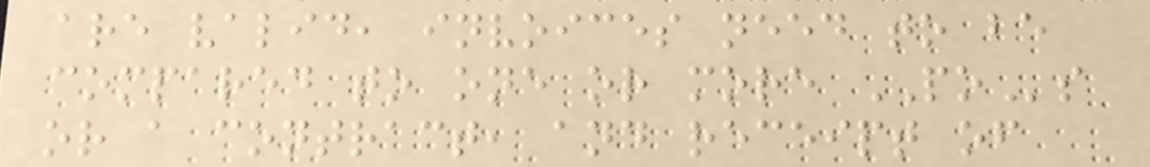are valid, invoices need to be
compared to one or more POs
or a contract, and receipt of
